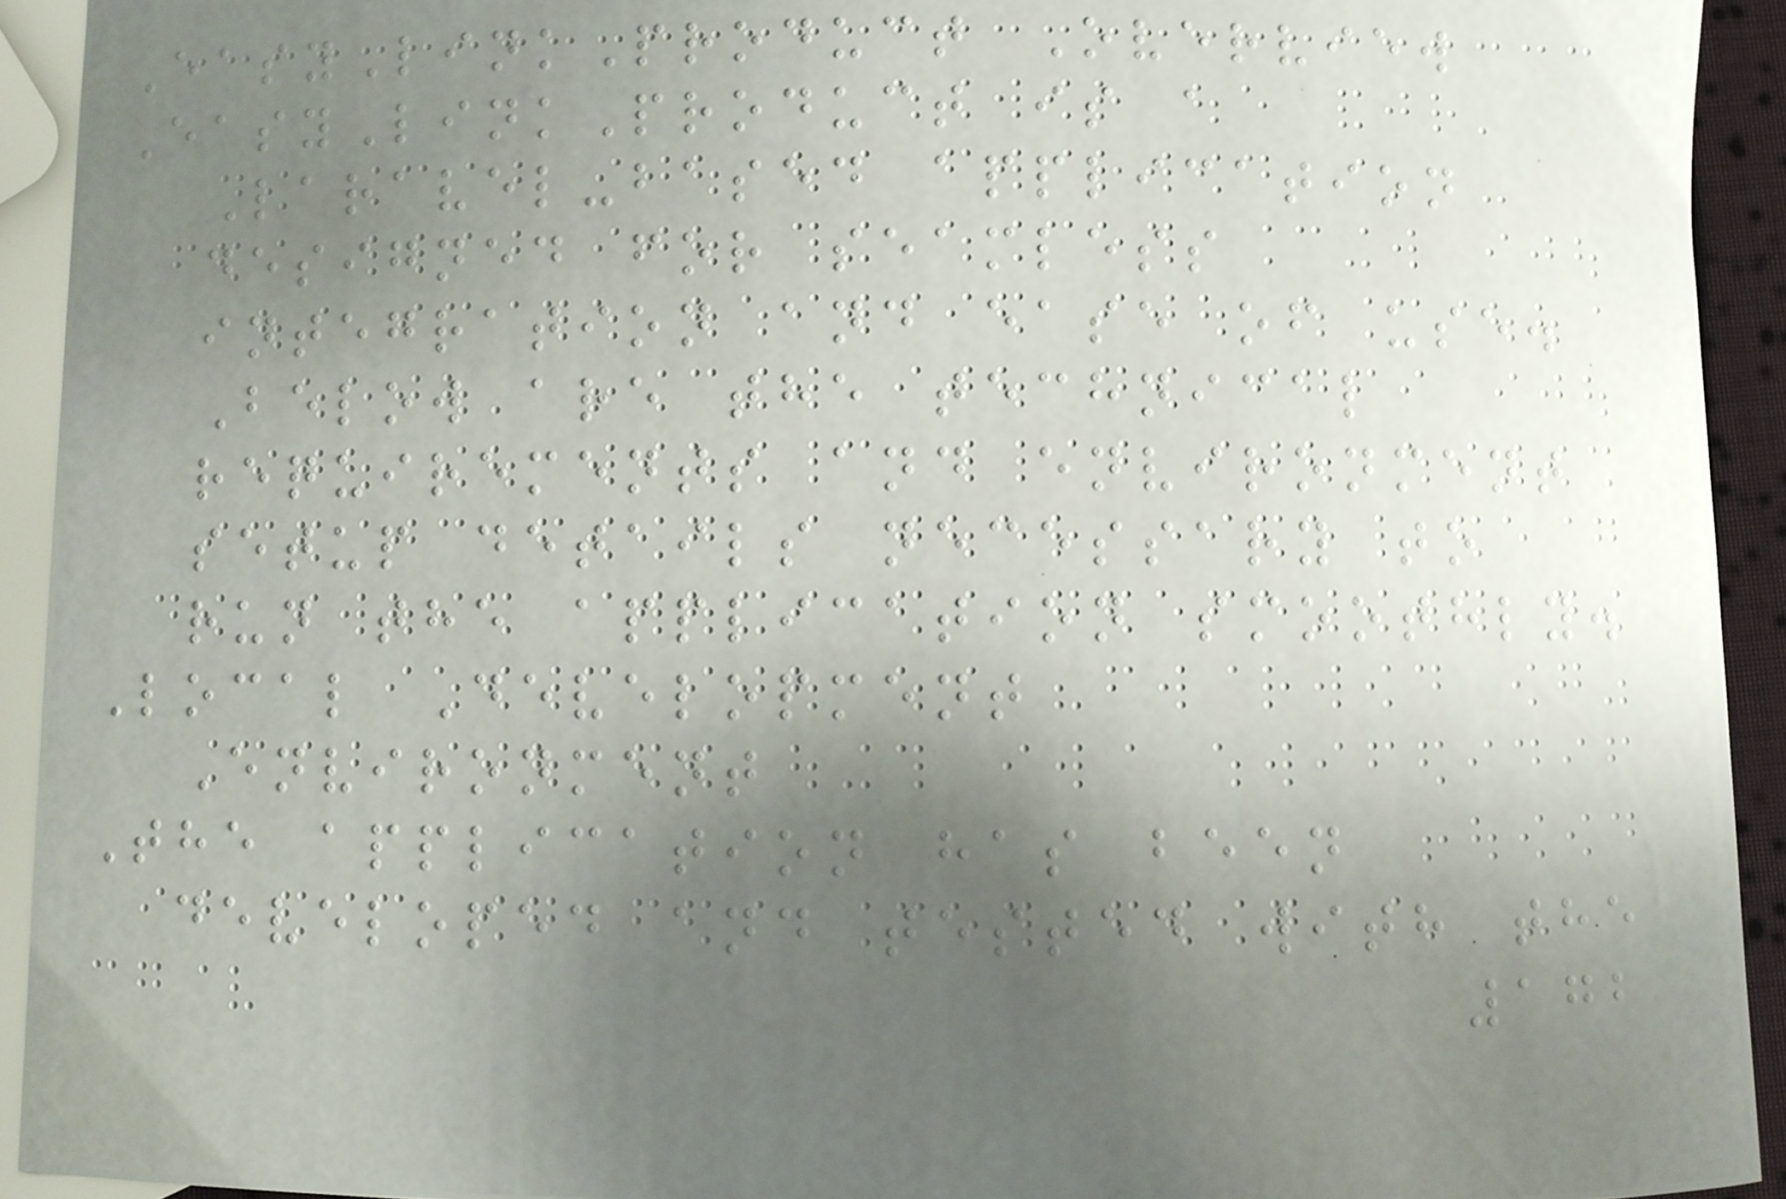EasyLinkProduct Overview
EasyLinkProduct is a
Laravel-based application
designed for seamless
integration and ease of use.
Below are the technical
requirements and environment
setup details necessary to
run the application smoothly.
Local Development
Environment
The application has been
developed and tested with the
172
